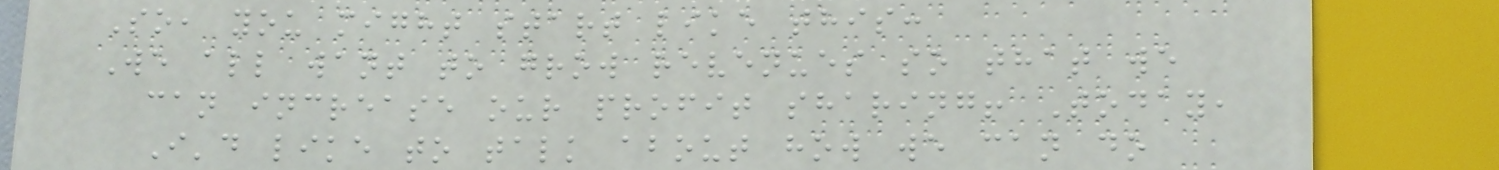So, you might start like this:
We all want to grow revenues so that we
can increase our profit sharing! Today,
I'd like to talk about how we can do
